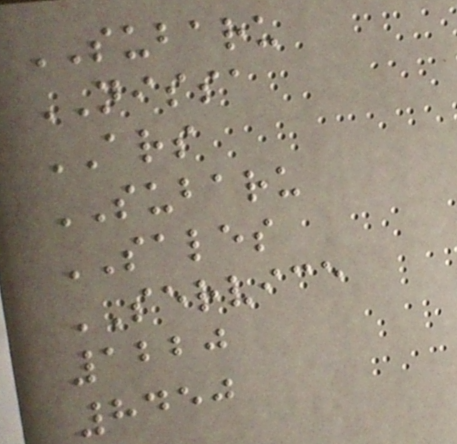SUBARU
NISSA
ARS
SUBARU
SALES
SERVICE
1220
8450
